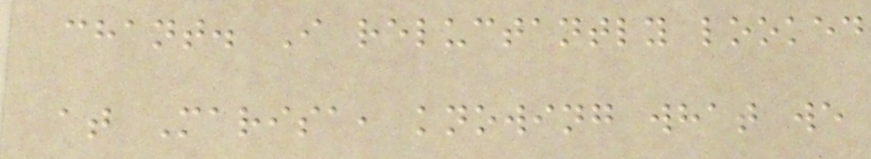chant. I reluctantly looked
at Marisa, knowing what we
